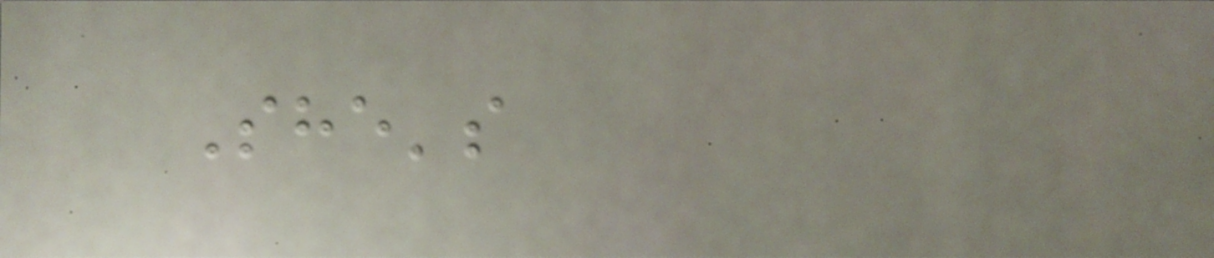She's
